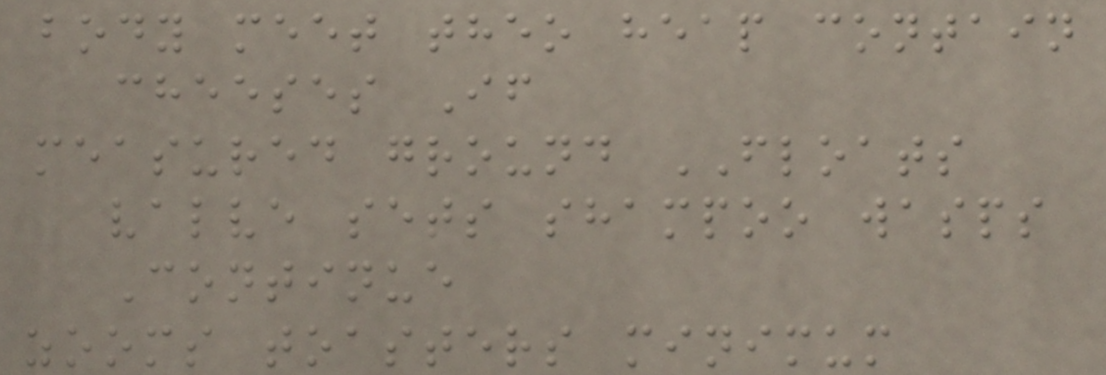body meet theo heap contain
cheeses If
measured ground FLOATS
valve sets shampoo wasps
Continue
zooms toasters minimum
